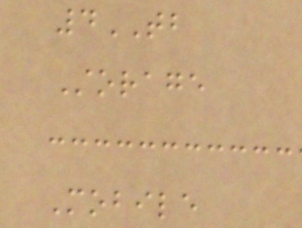4TB
Storage
Mobile
